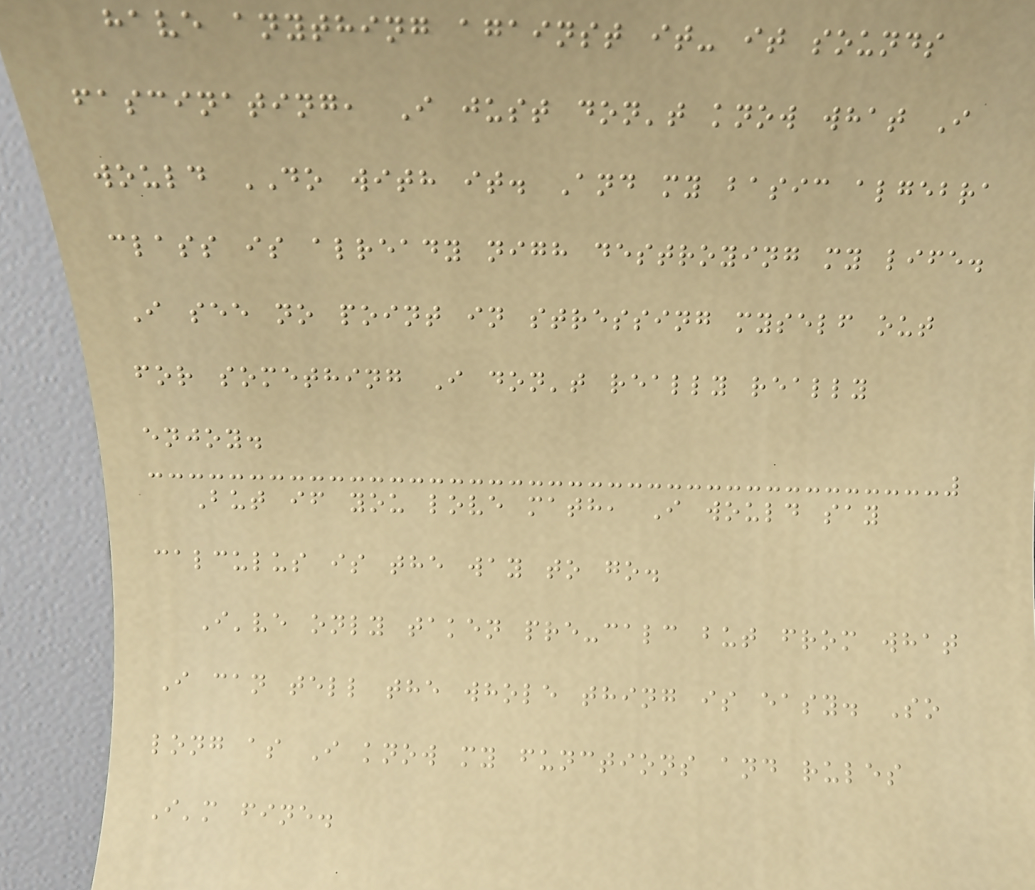have anything against it- it sounds
fascinating, I just don't know what I
would DO with it. And my basic algebra
class is already nigh destroying my life.
I see no point in stressing myself out
for something I don't really really
enjoy.
But if you love math, I would say
calculus is the way to go.
I've only taken pre-calc but from what
I can tell the whole thing is easy. So
long as I know my functions and rules
I'm fine.
